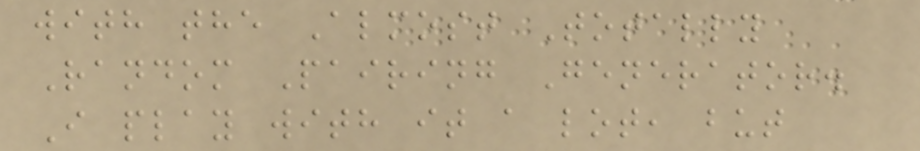with the Almost Totally
Random Pairing Generator.
I play with it a lot, but
